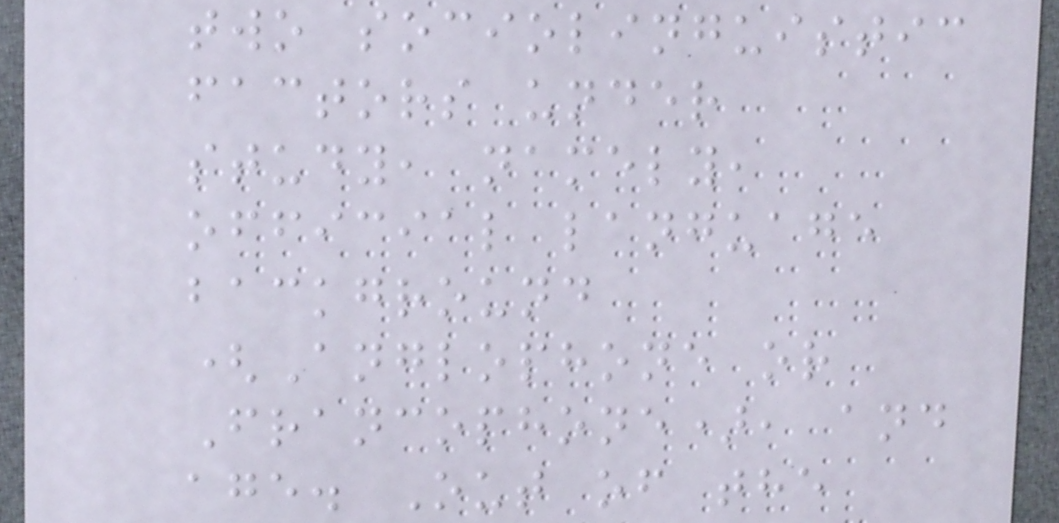two sociolinguistic
factors under
study, namely,
official language
background
(Anglophone or
Francophone), and
age. Out of the
